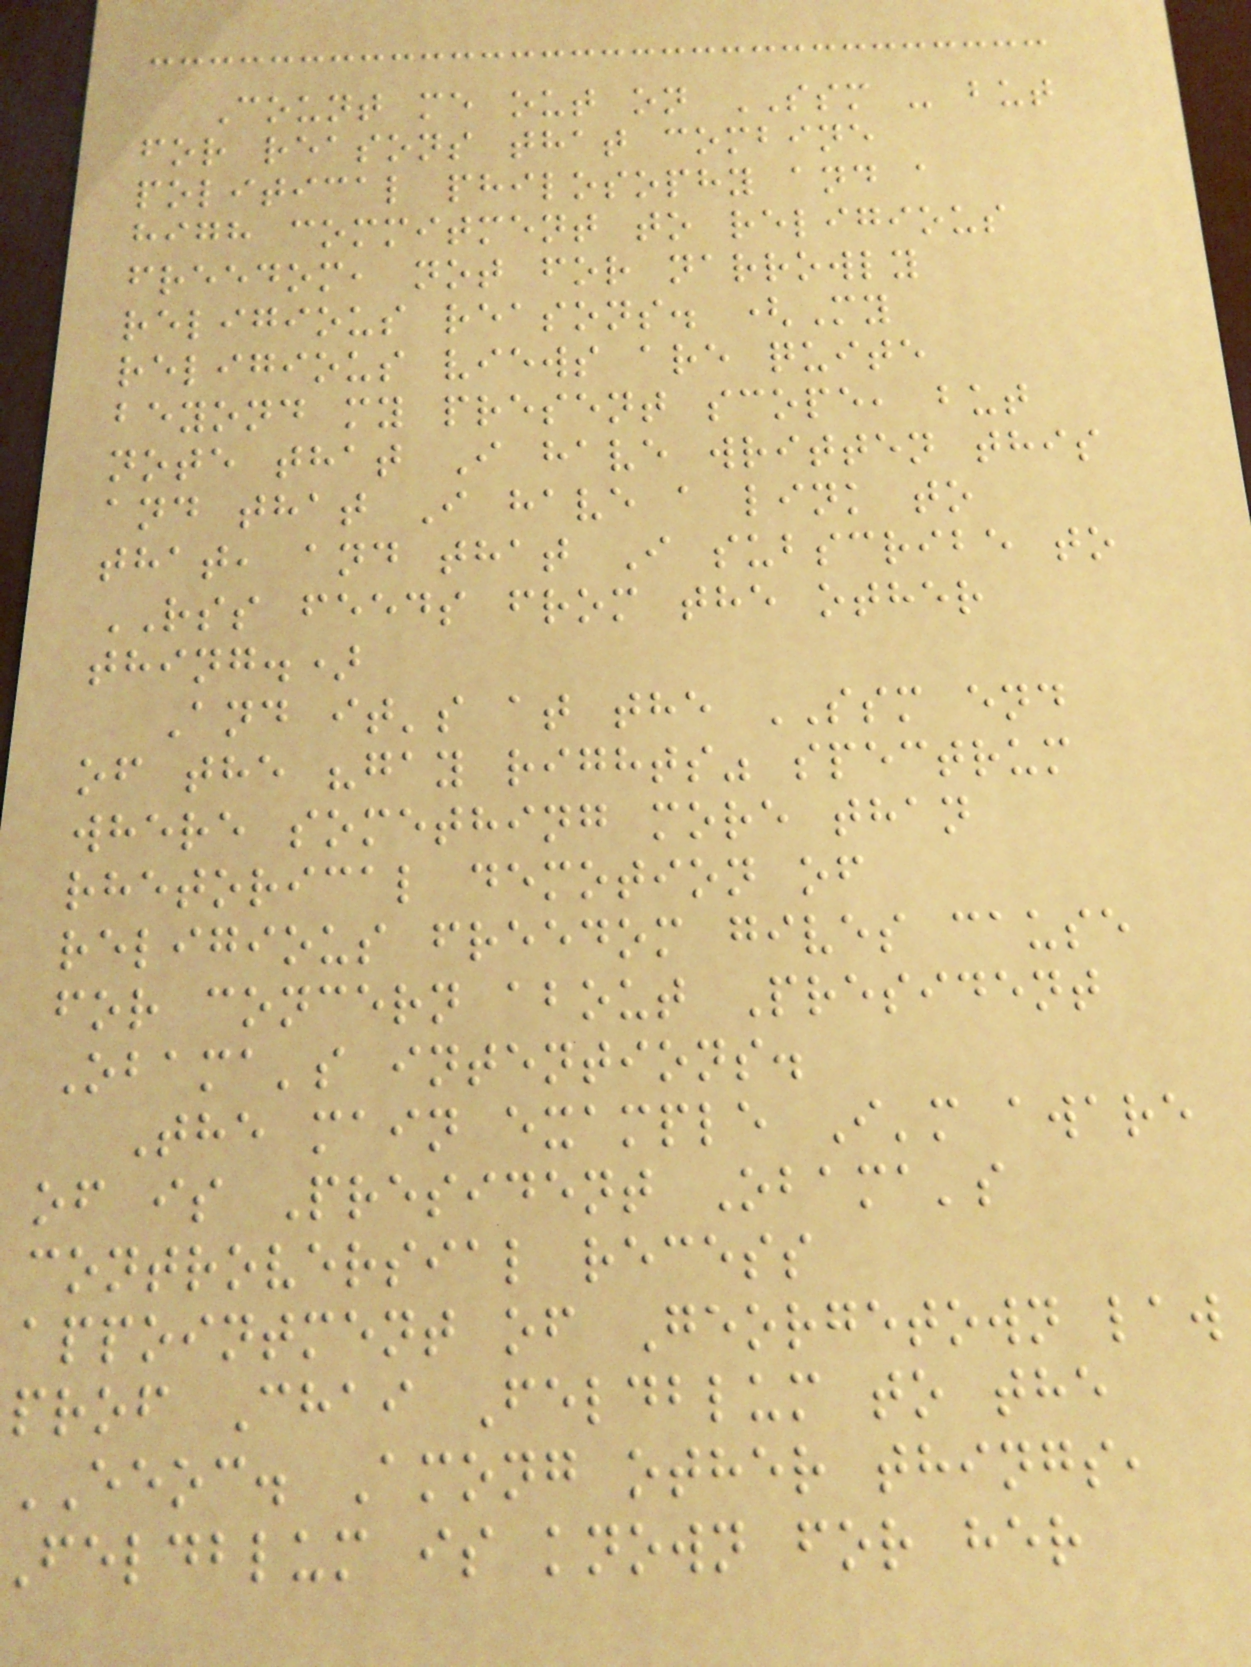Count me out on SSM - but
for reasons that combine
political philosophy and a
high commitment to religious
freedom, not for narrowly
religious reasons. (My
religious views are quite
beyond my present scope, but
note that I have written this
and that I have a link to
that, and that I subscribe to
RSS feeds from the other
thing.)
And it's at the SSM end
of the "gay rights" spectrum
where something more than
rhetorical demotion of
religious freedom gives cause
for concern about President
Obama's intentions.
The main example I'm aware
of is President Obama's
controversial recess
appointment of Georgetown law
prof Chai Feldblum to the
EEOC. Among other things,
feldblum is known for her
